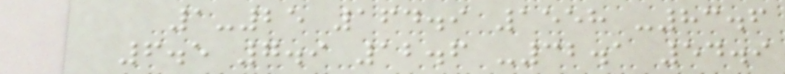1-25 164.9 1558 -83.6
6.5 7.9 12.6 -32.1 54.9
